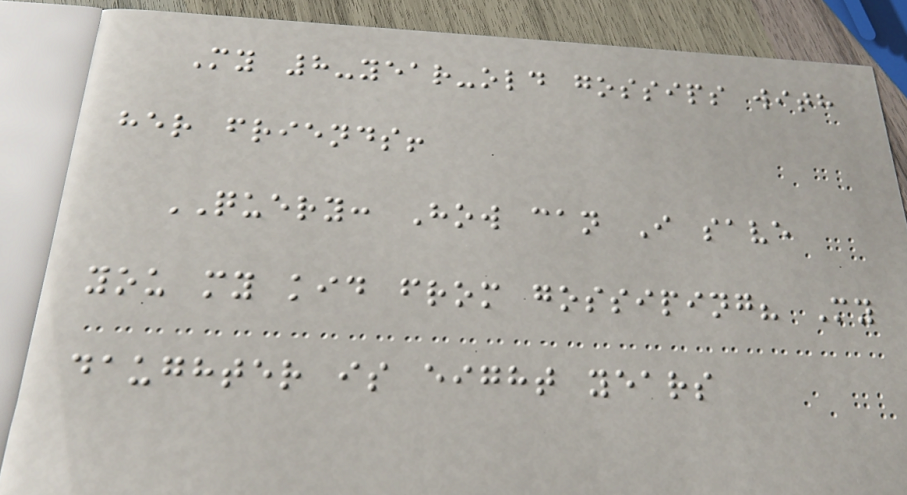My 8-year-old gossips with
her friends!
QUERY: How can I save
you my kid from gossiping? My
daughter is eight years
